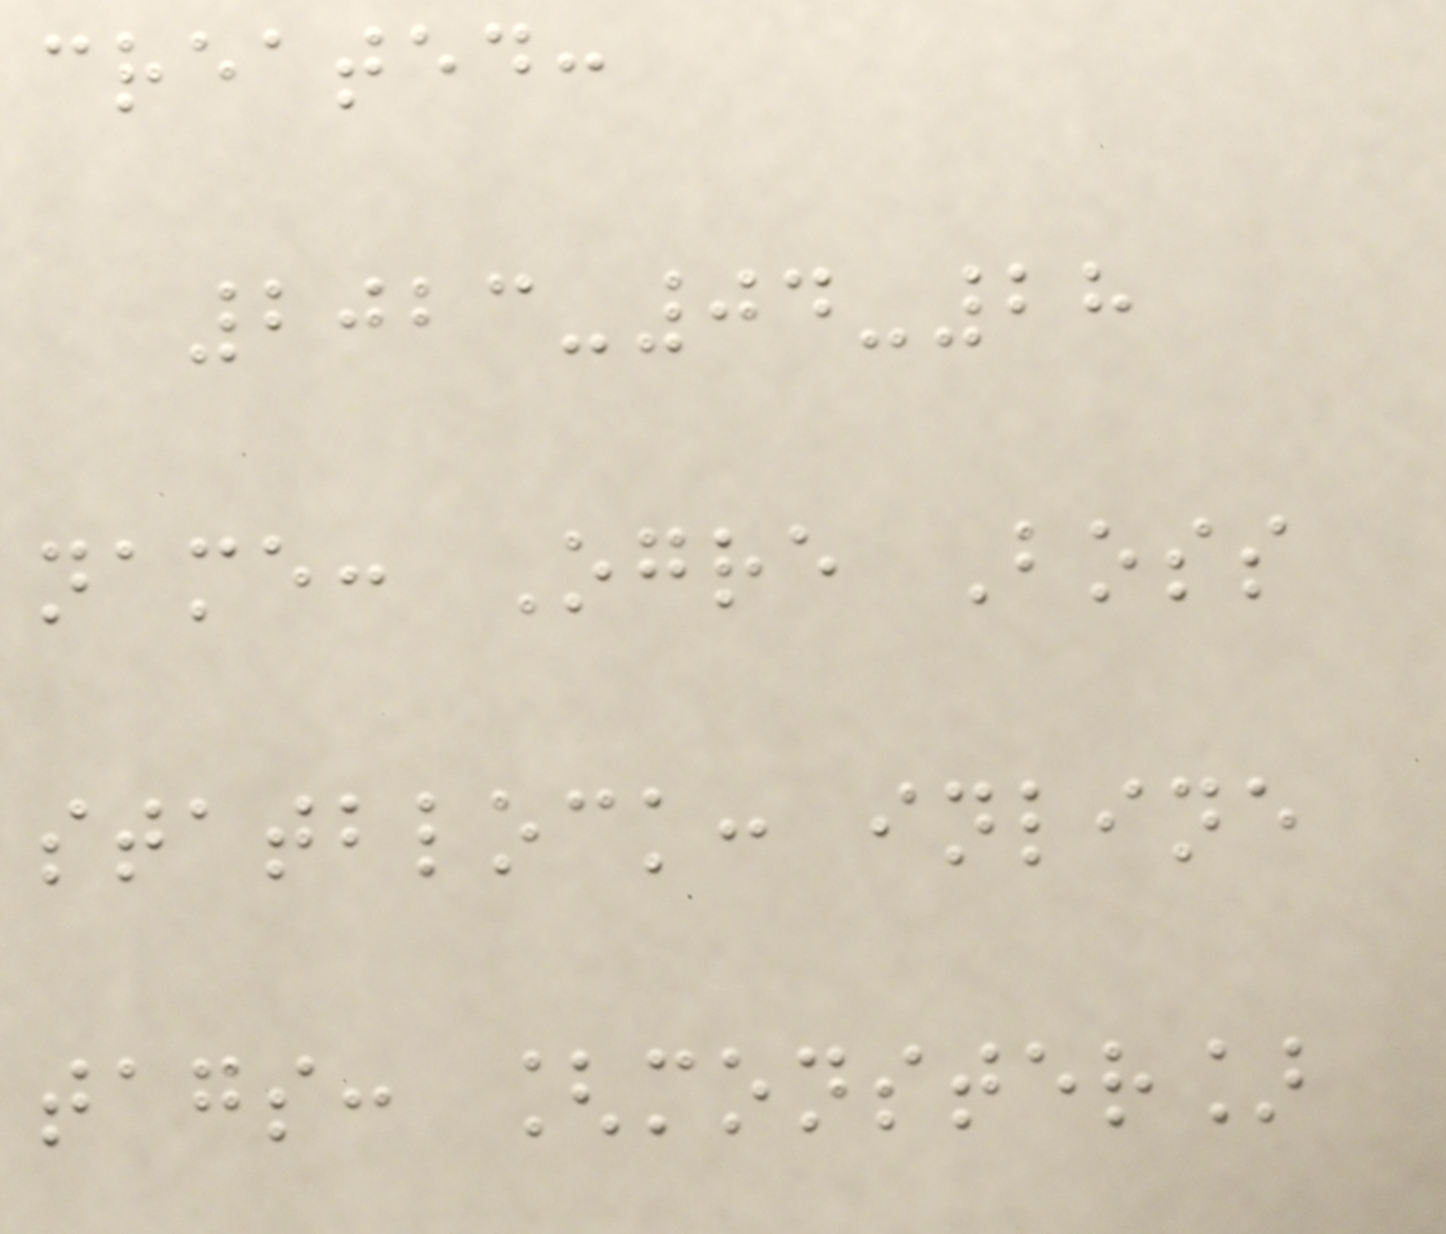created:
2023-04-28
name: Ogre Boss
statblock: inline
tags: [monster]
